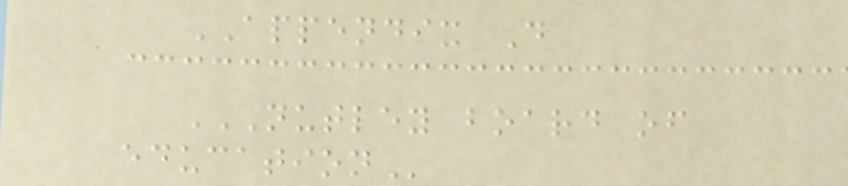APPENDIX D
NUTLEY BOARD OF
EDUCATION
